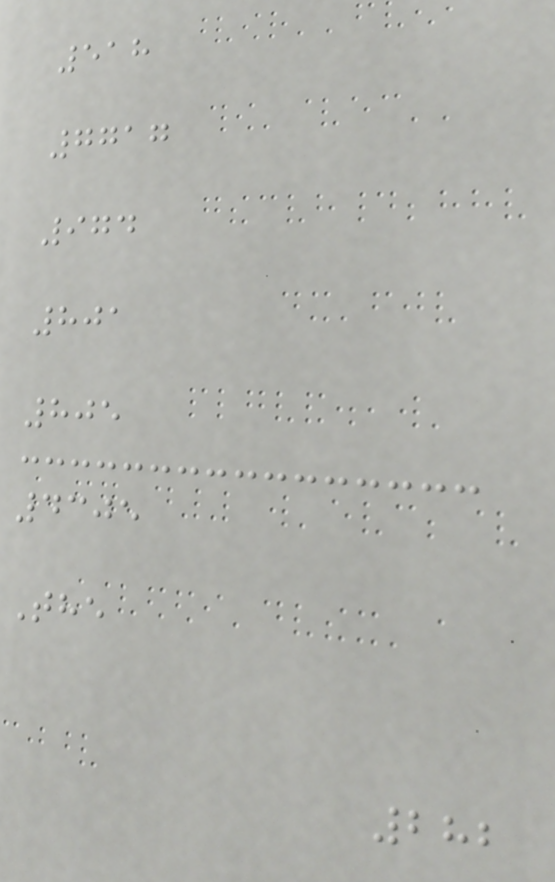518
7717
974
801
805
4305
The
282
